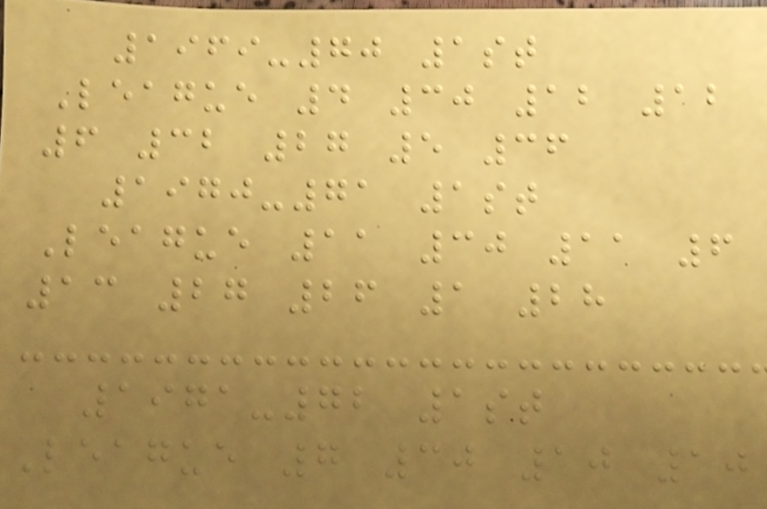1969-70 1st
League 4 30 12 12
6 32 27 5 36
1970-71 1st
League 11 30 11 6
13 27 26 1 28
1971-72 1st
League 7 30 10 10
